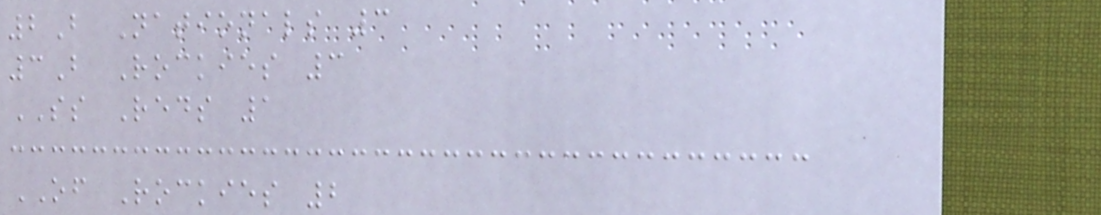2B Nationals 3
3B Rockies 3
SS Reds 1
OF Rockies 2
